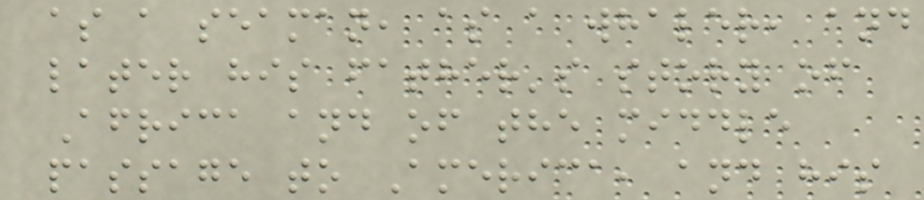as a seaman, as a whaler, and
later his father's story of
Africa and of the middle
passage to America, and his
